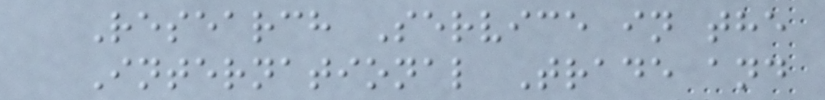Research Service in the
International Trade and
